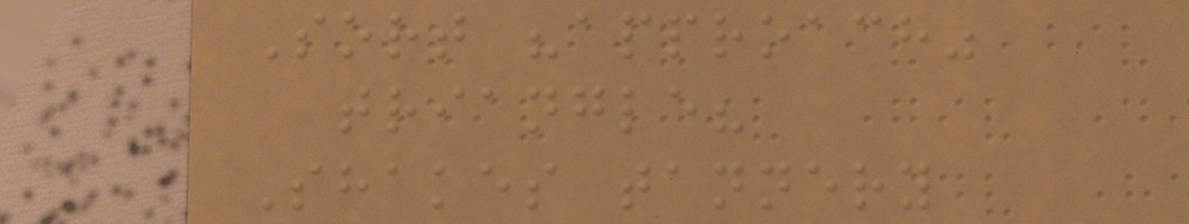Sort "approach"
triangle?
Shakes tannery
